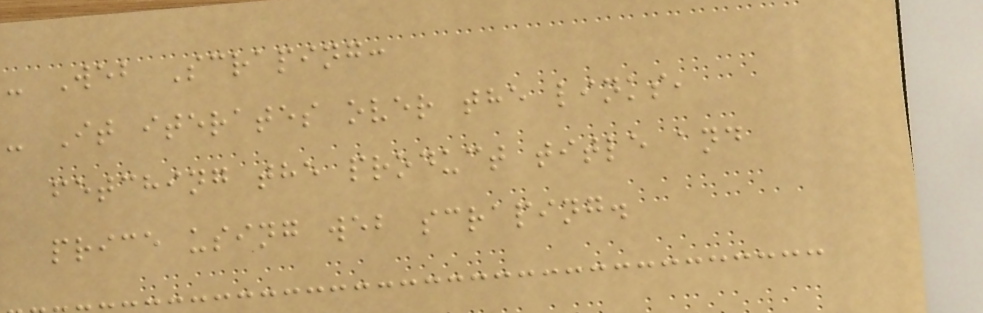- Web Scraping:
- It iterates over the links,
fetching the product title and
price using web scraping.
